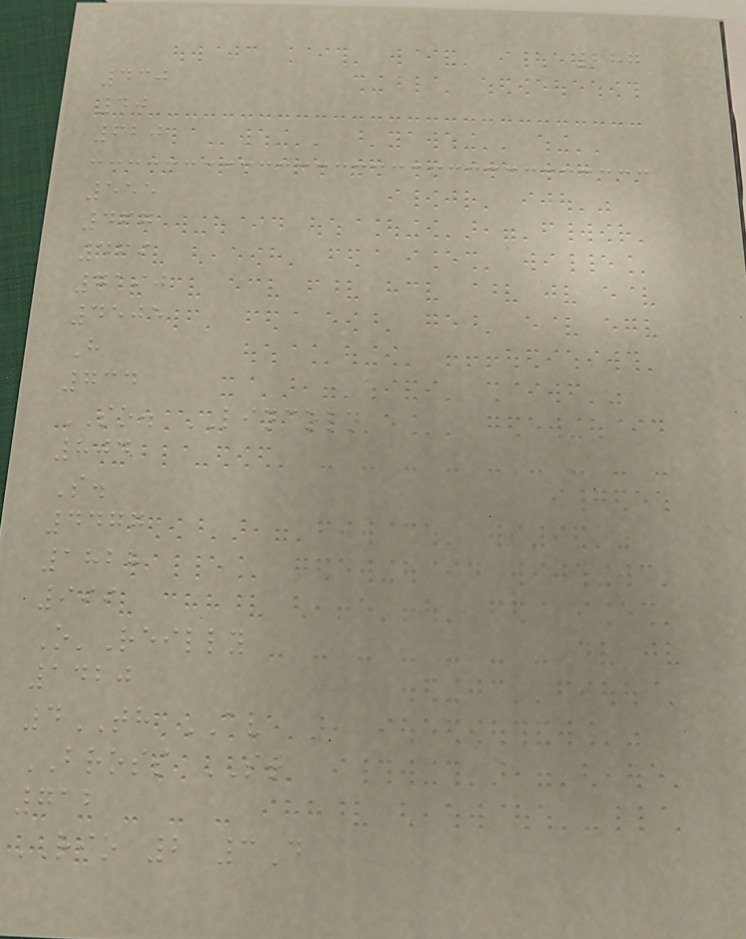287
430
40
620
555
467
469
7190
4505
H
734
SO. LINCOLN
804
S.
4477
1828
999
O'Reilly
1420
4TH AV
BROSS ST
712
RIO 2 3D
